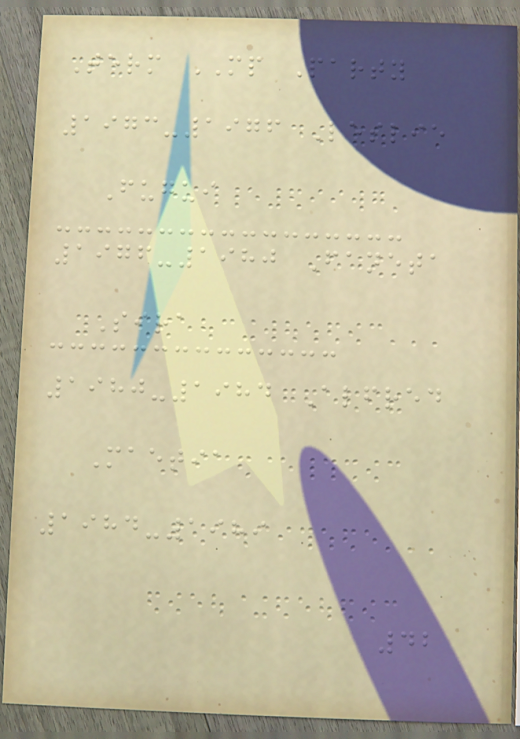Term MP Party
1973-1976 Leslie
Fugui
1976-1980 Faneta
Sira
1980-1984 Alfred
Maetia
1984-1989
42
